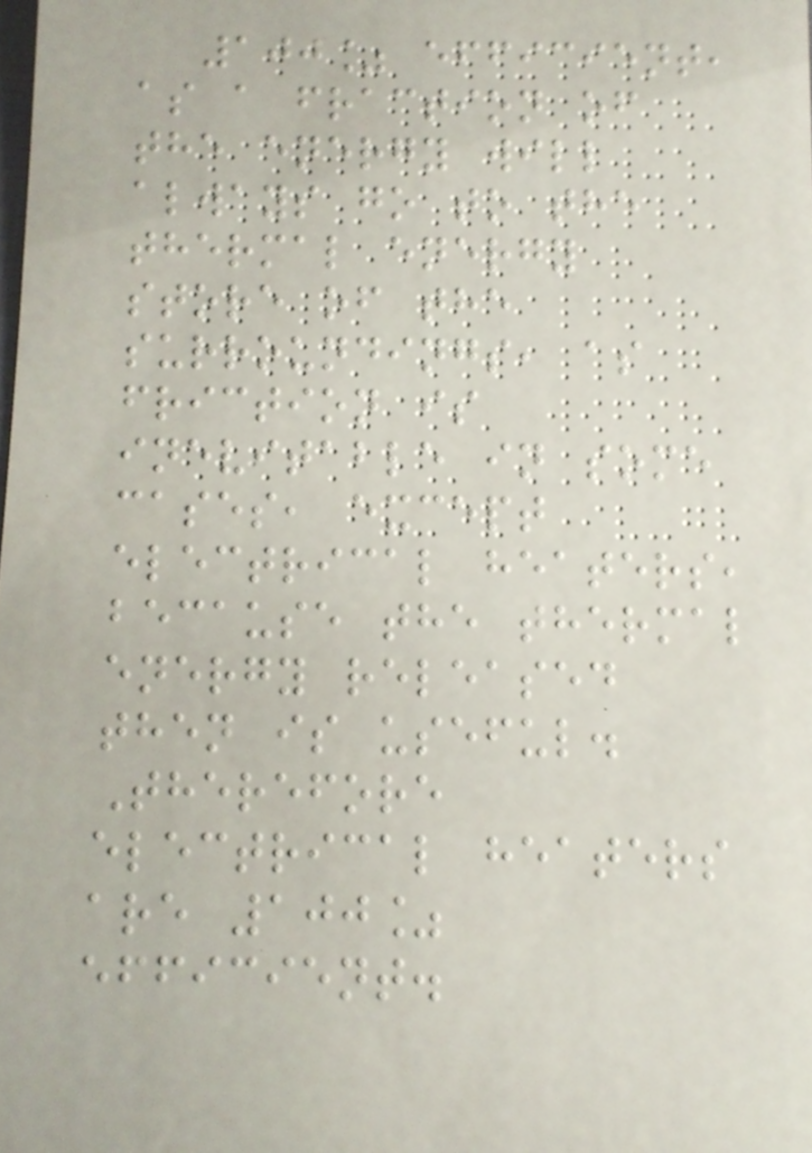100% efficient,
as a fraction of
the energy will
always go to the
thermal energy
store of the
surroundings, as
friction is
inevitable in some
cases, except
electrical heaters,
because the thermal
energy released
then is useful.
Therefore
electrical heaters
are 100%
efficient.
